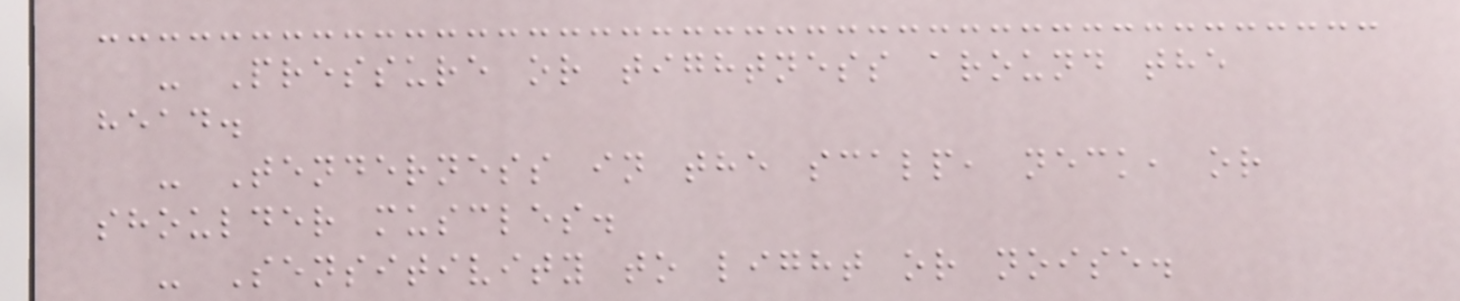- Pressure or tightness around the
head.
- Tenderness in the scalp, neck, or
shoulder muscles.
- Sensitivity to light or noise.
